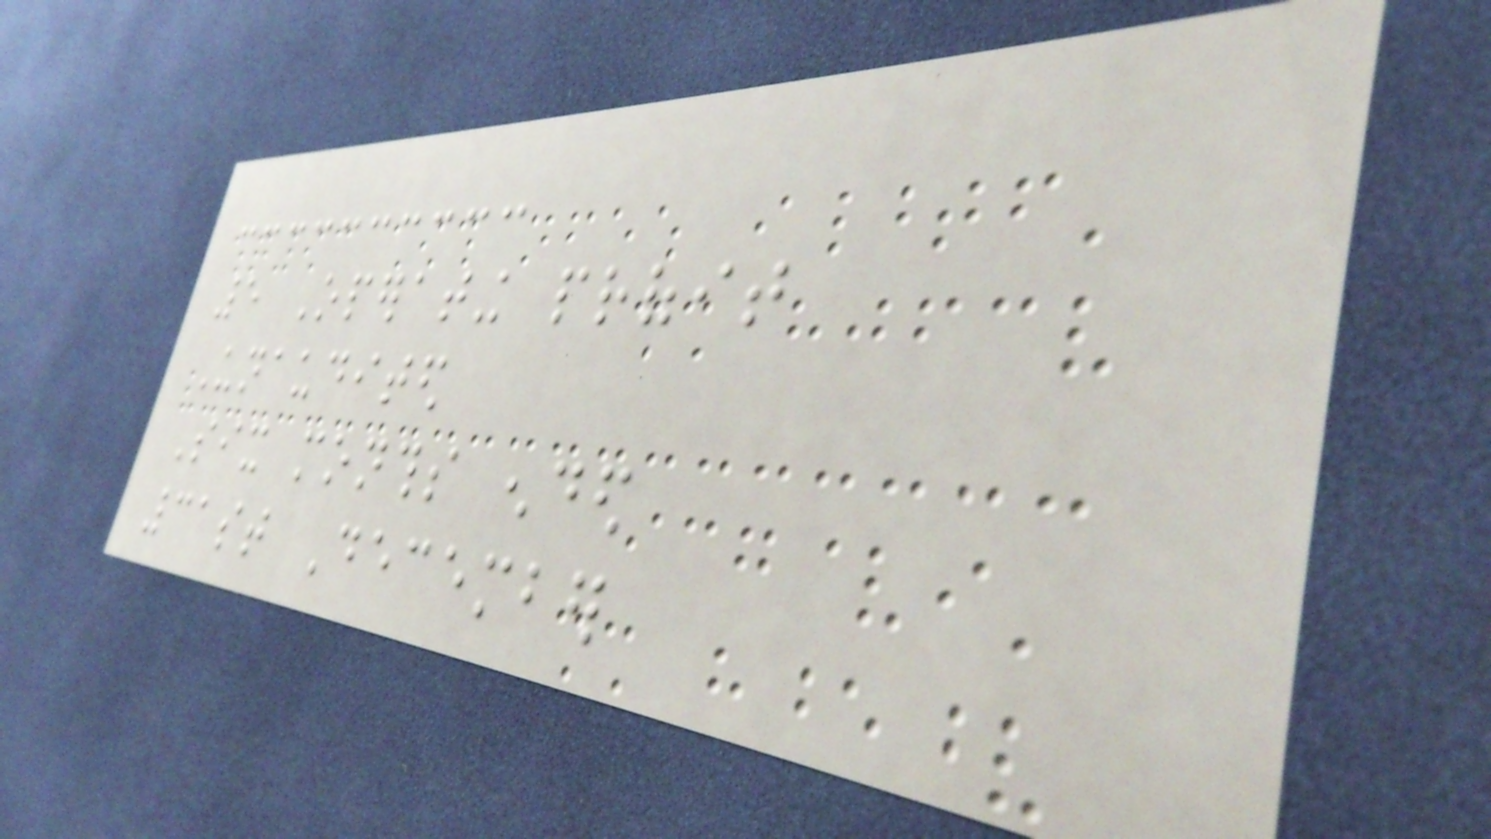5 Operating profit
Unaudited
Six months ended
31st December
